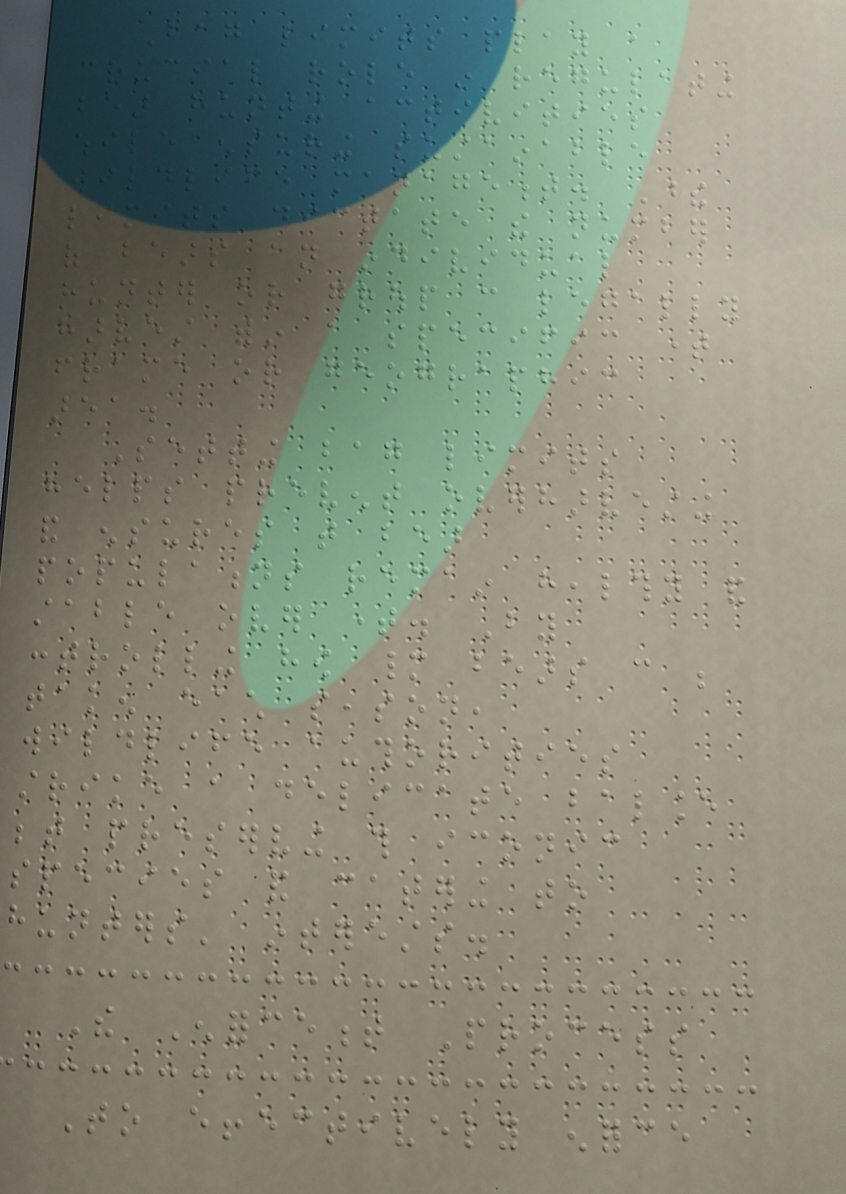Bag limits play a
crucial role in regulating
bear hunting activities
while ensuring sustainable
wildlife management. These
limits dictate the number
of bears an individual
hunter or group can legally
harvest within a specific time
frame or geographic
area.
Setting bag limits
helps prevent overharvesting
and ensures that bear
populations remain healthy and
stable over time. By
controlling how many bears can be
taken each season,
wildlife authorities
strike a delicate balance
between preserving this iconic
species and catering to
hunters' interests.
The Enforcement Process
To effectively enforce
